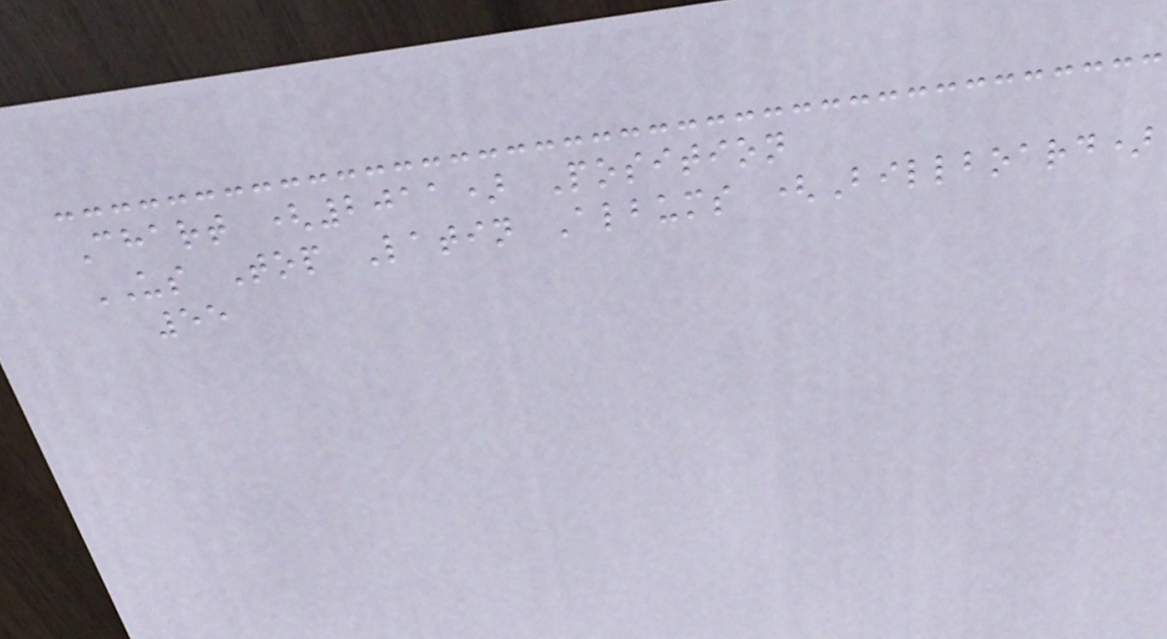Chart (2011) Position
US Top Latin Albums (Billboard)
55
